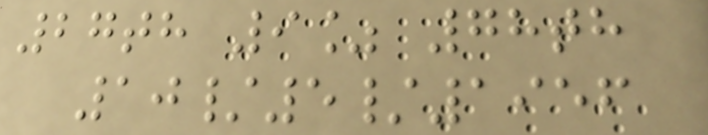27th 9% 78th
10/5/1956
